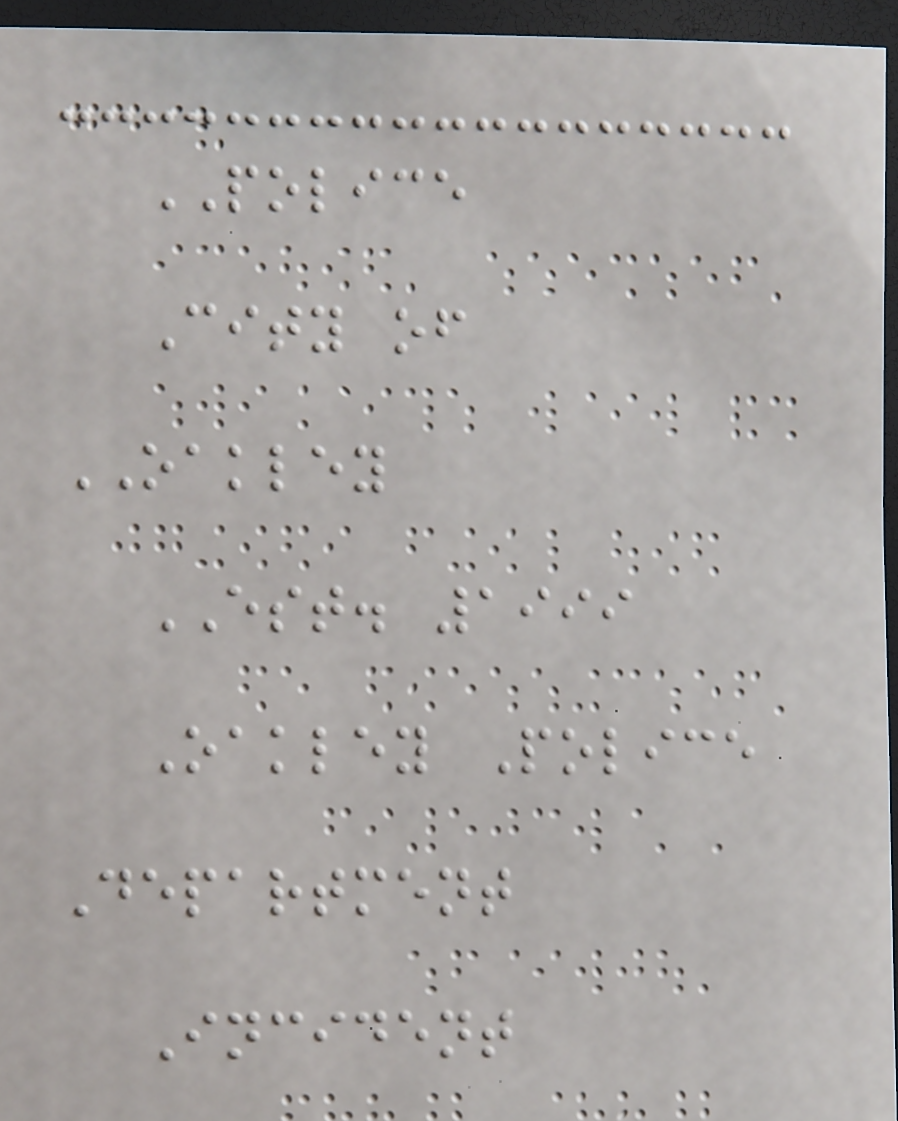POLICE
City of
OAKLEY
EST. 1999
Oakley Police
Department
Incident
